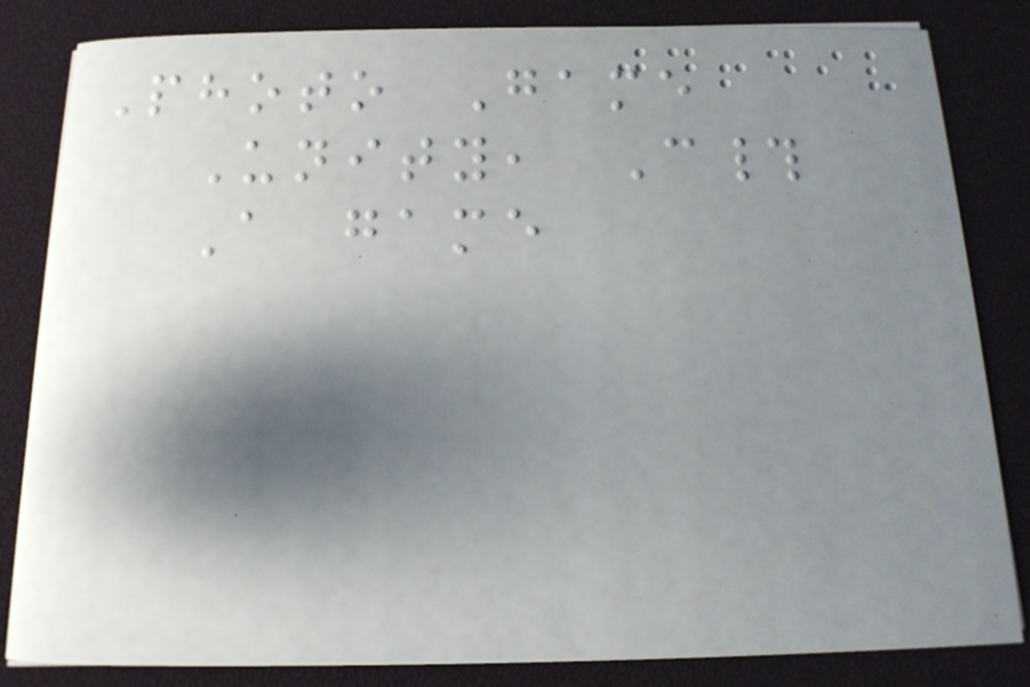Photo Game
Unity, C#
A game
